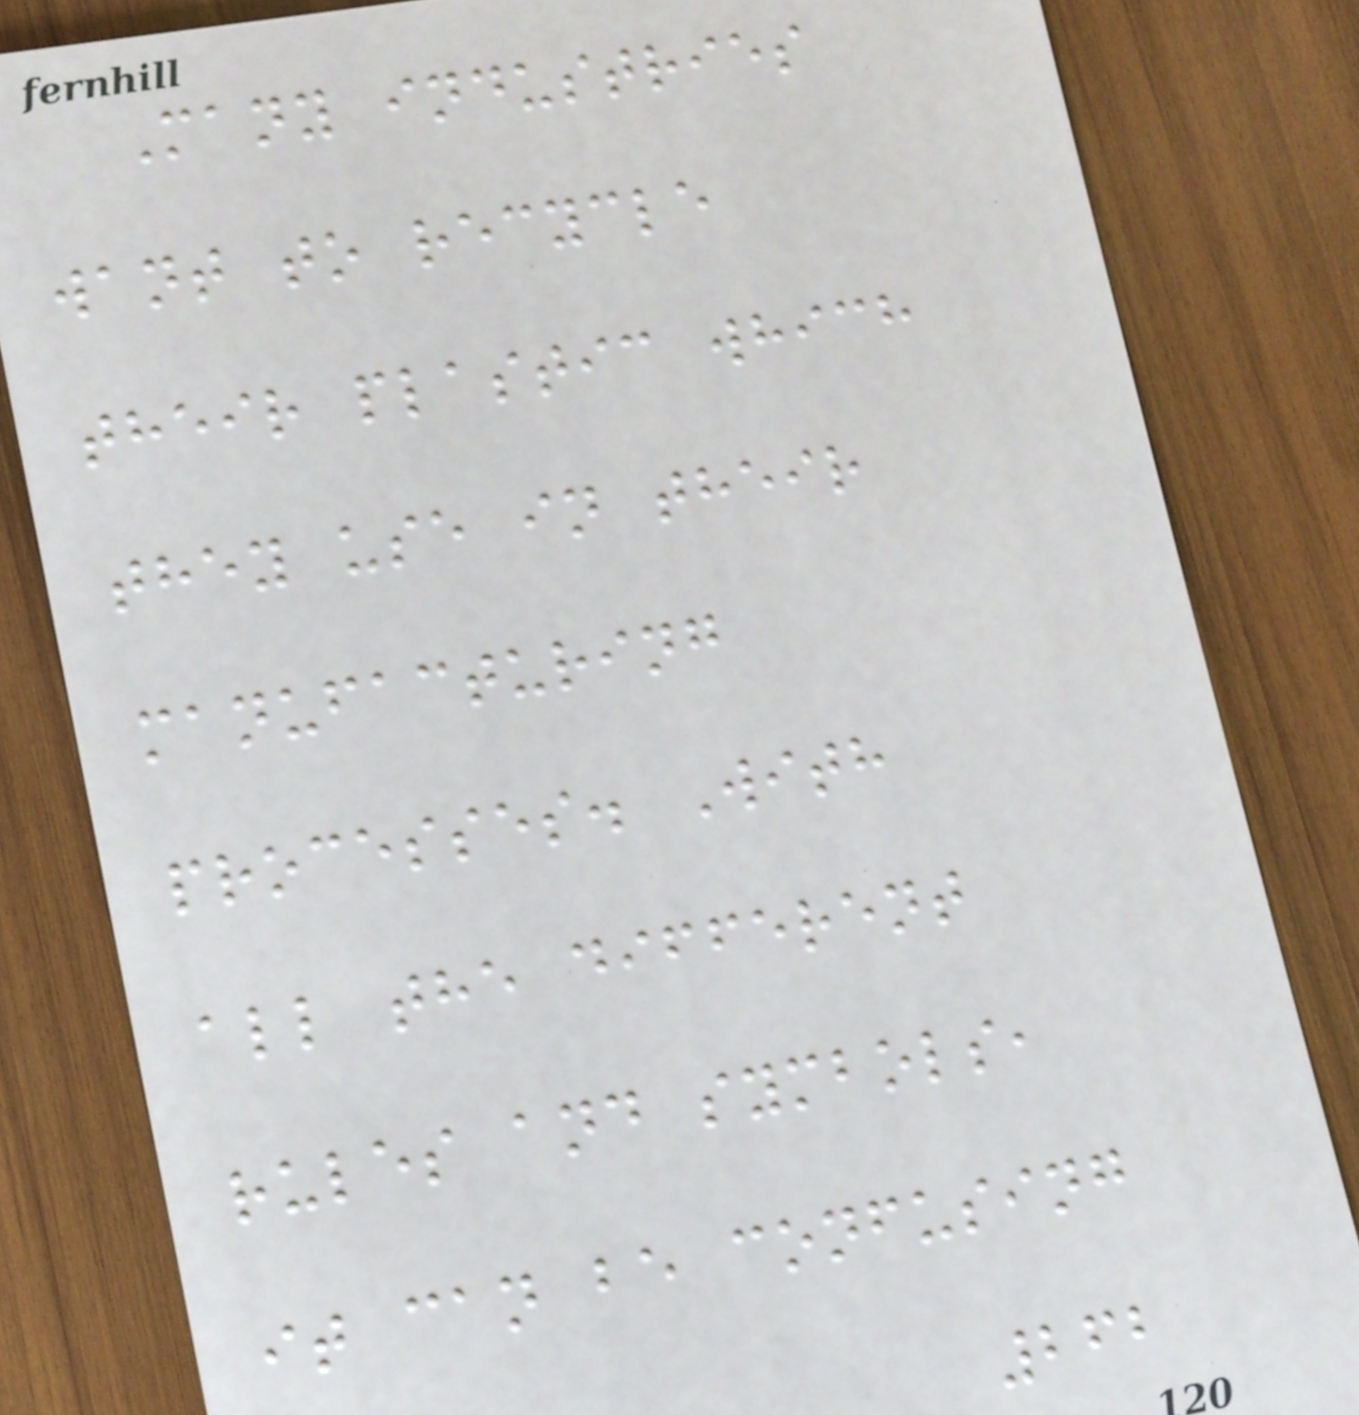Many industries
want to recycle
their plastic which
they use in their
manufacturing
processes. With
all the different
rules and symbols,
it can be confusing
262
